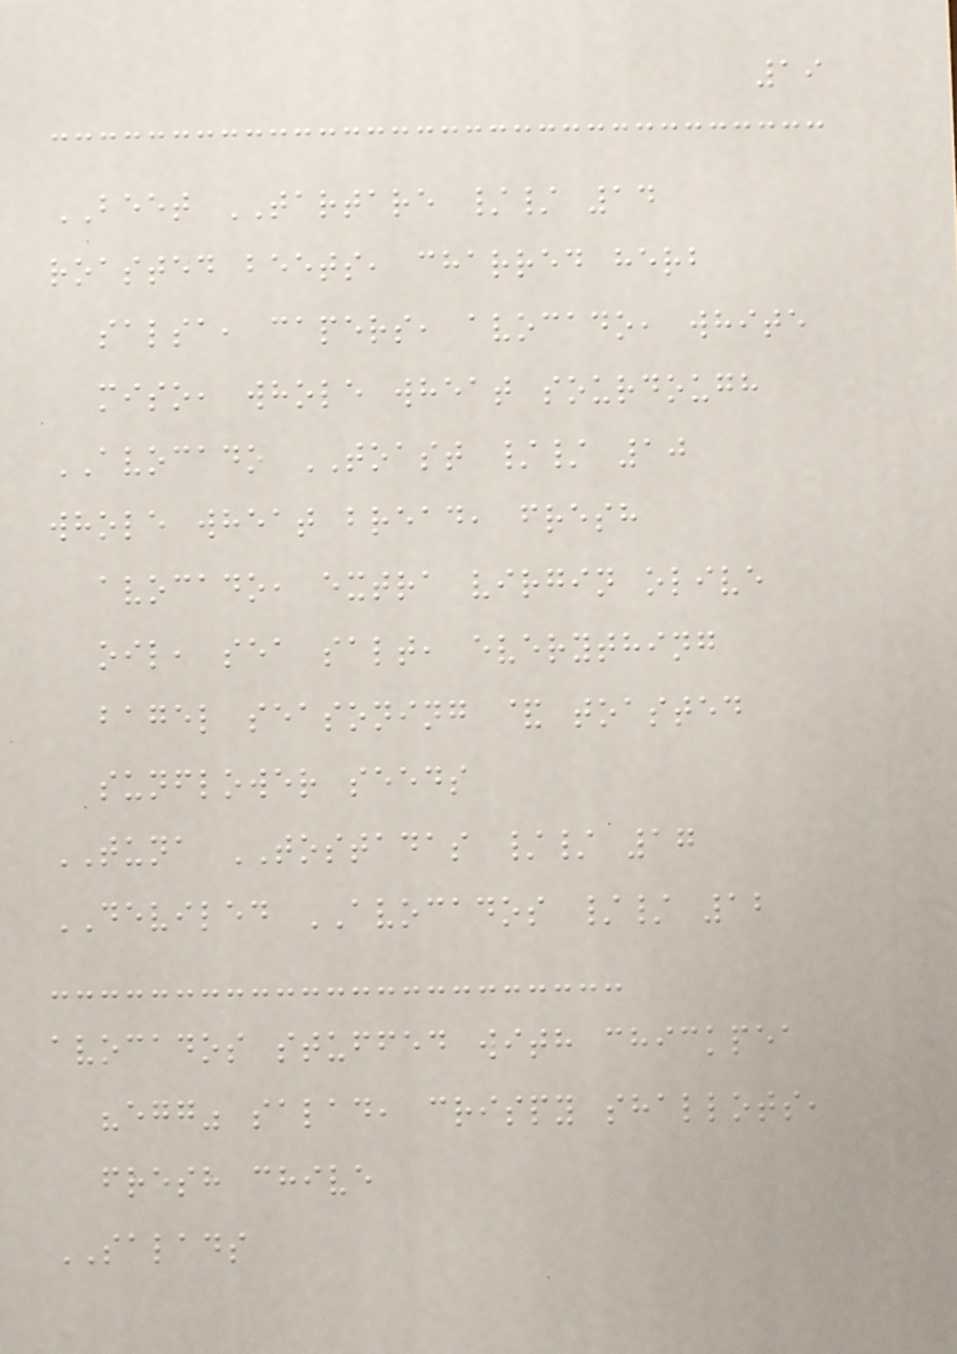19
BEET TARTARE // 14
roasted beets, charred herb
salsa, capers, avocado, white
miso, whole wheat sourdough
AVOCADO TOAST // 10
whole wheat bread, fresh
avocado, extra virgin olive
oil, sea salt, everything
bagel seasoning & toasted
sunflower seeds
TUNA TOSTADAS // 17
DEVILED AVOCADOS // 12
avocados stuffed with chickpea
"egg" salad, crispy shallots,
fresh chive
SALADS
